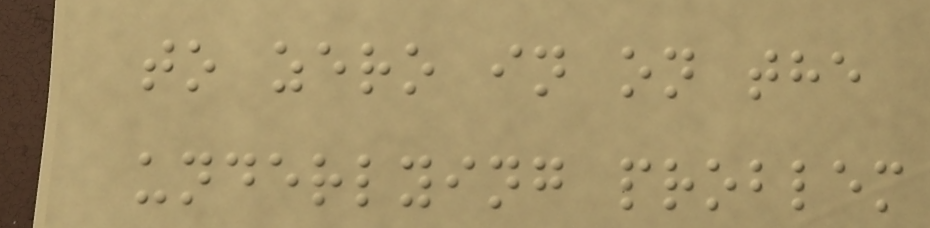to zero in on the
underlying problem
